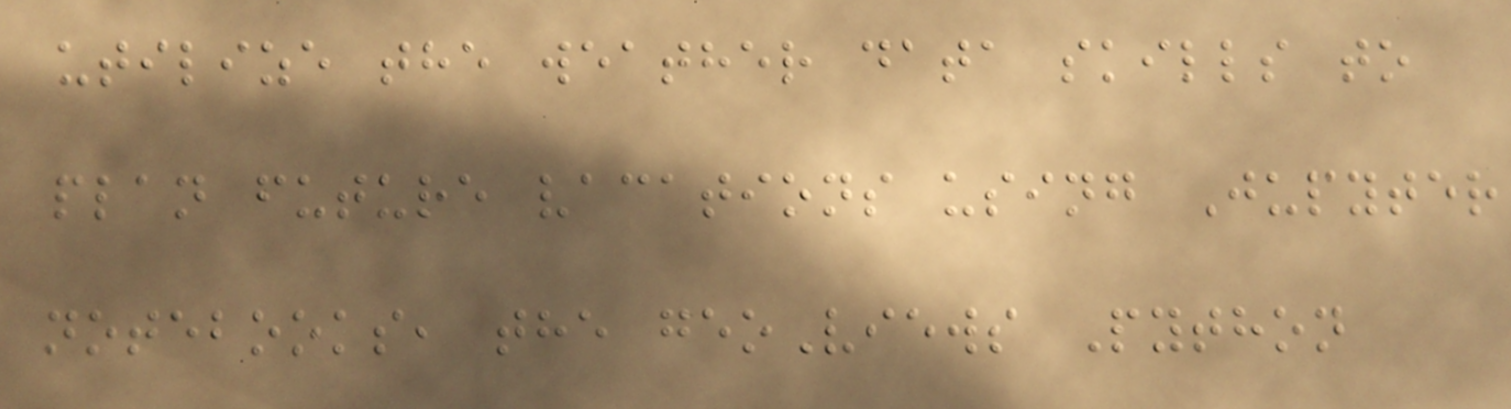utilize the weather data skills to
plan future vacations using Jupyter
notebooks, the geoViews Python
